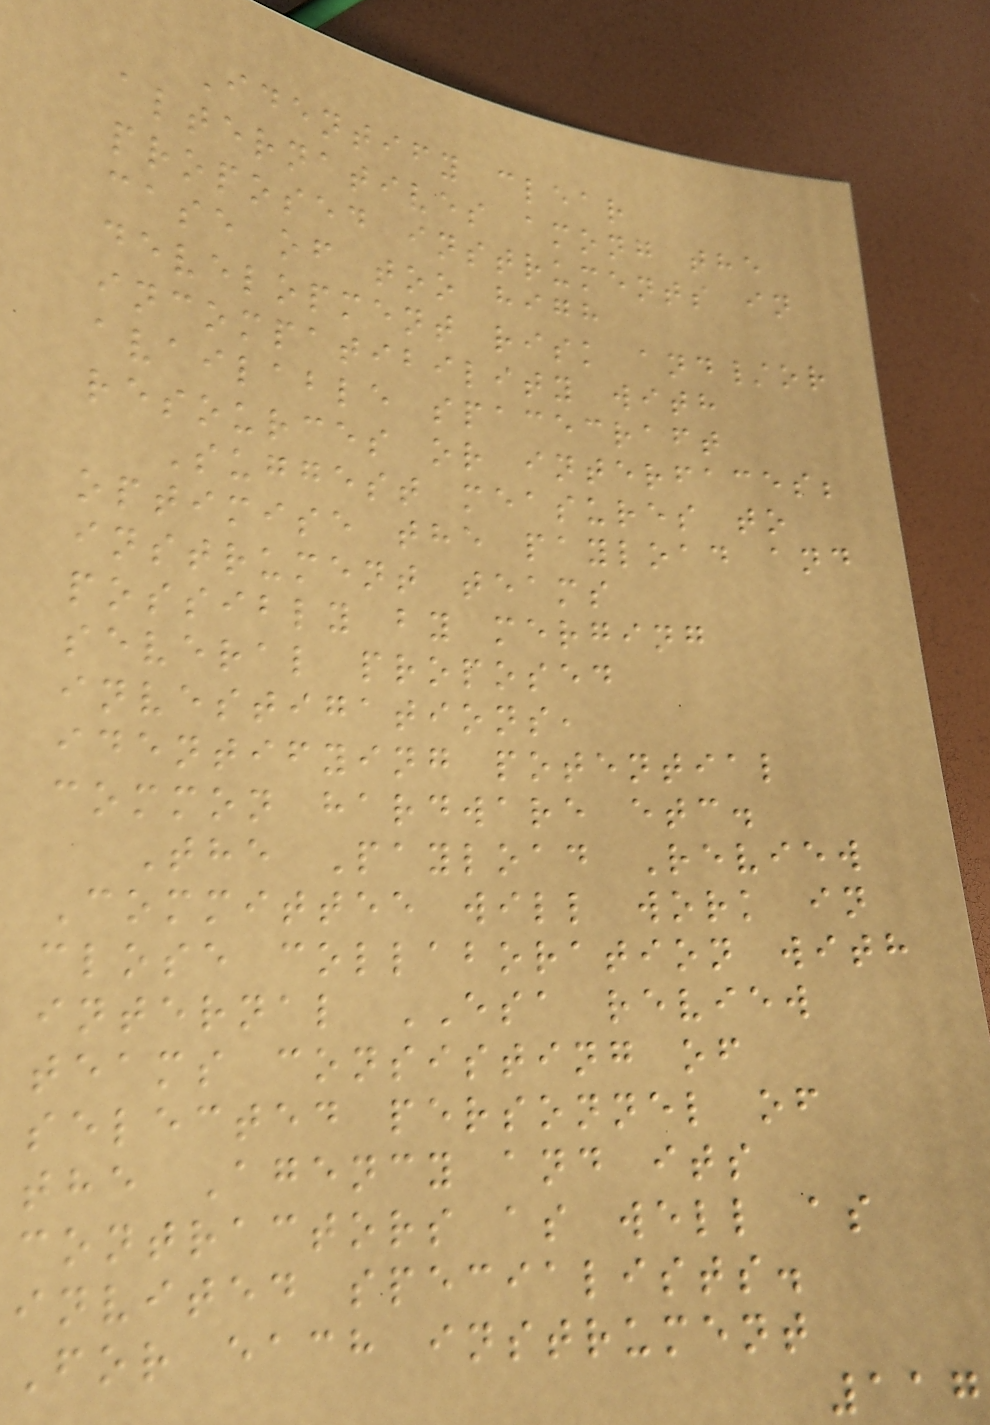Identify clear
alternatives among the
proposed instruments in
case of too high
development risk and/or
incompatibility with
available spacecraft
resources or interfaces;
Suggest measures to
optimise the payload and
instrument teams
possibly by merging
several proposed
investigations,
identifying potential
common hardware etc.
The Payload Review
Committee will work in
close collaboration with
internal ESA review
teams consisting of
selected personnel of
the Agency and its
contractors as well as
invited specialists.
For each instrument
117
